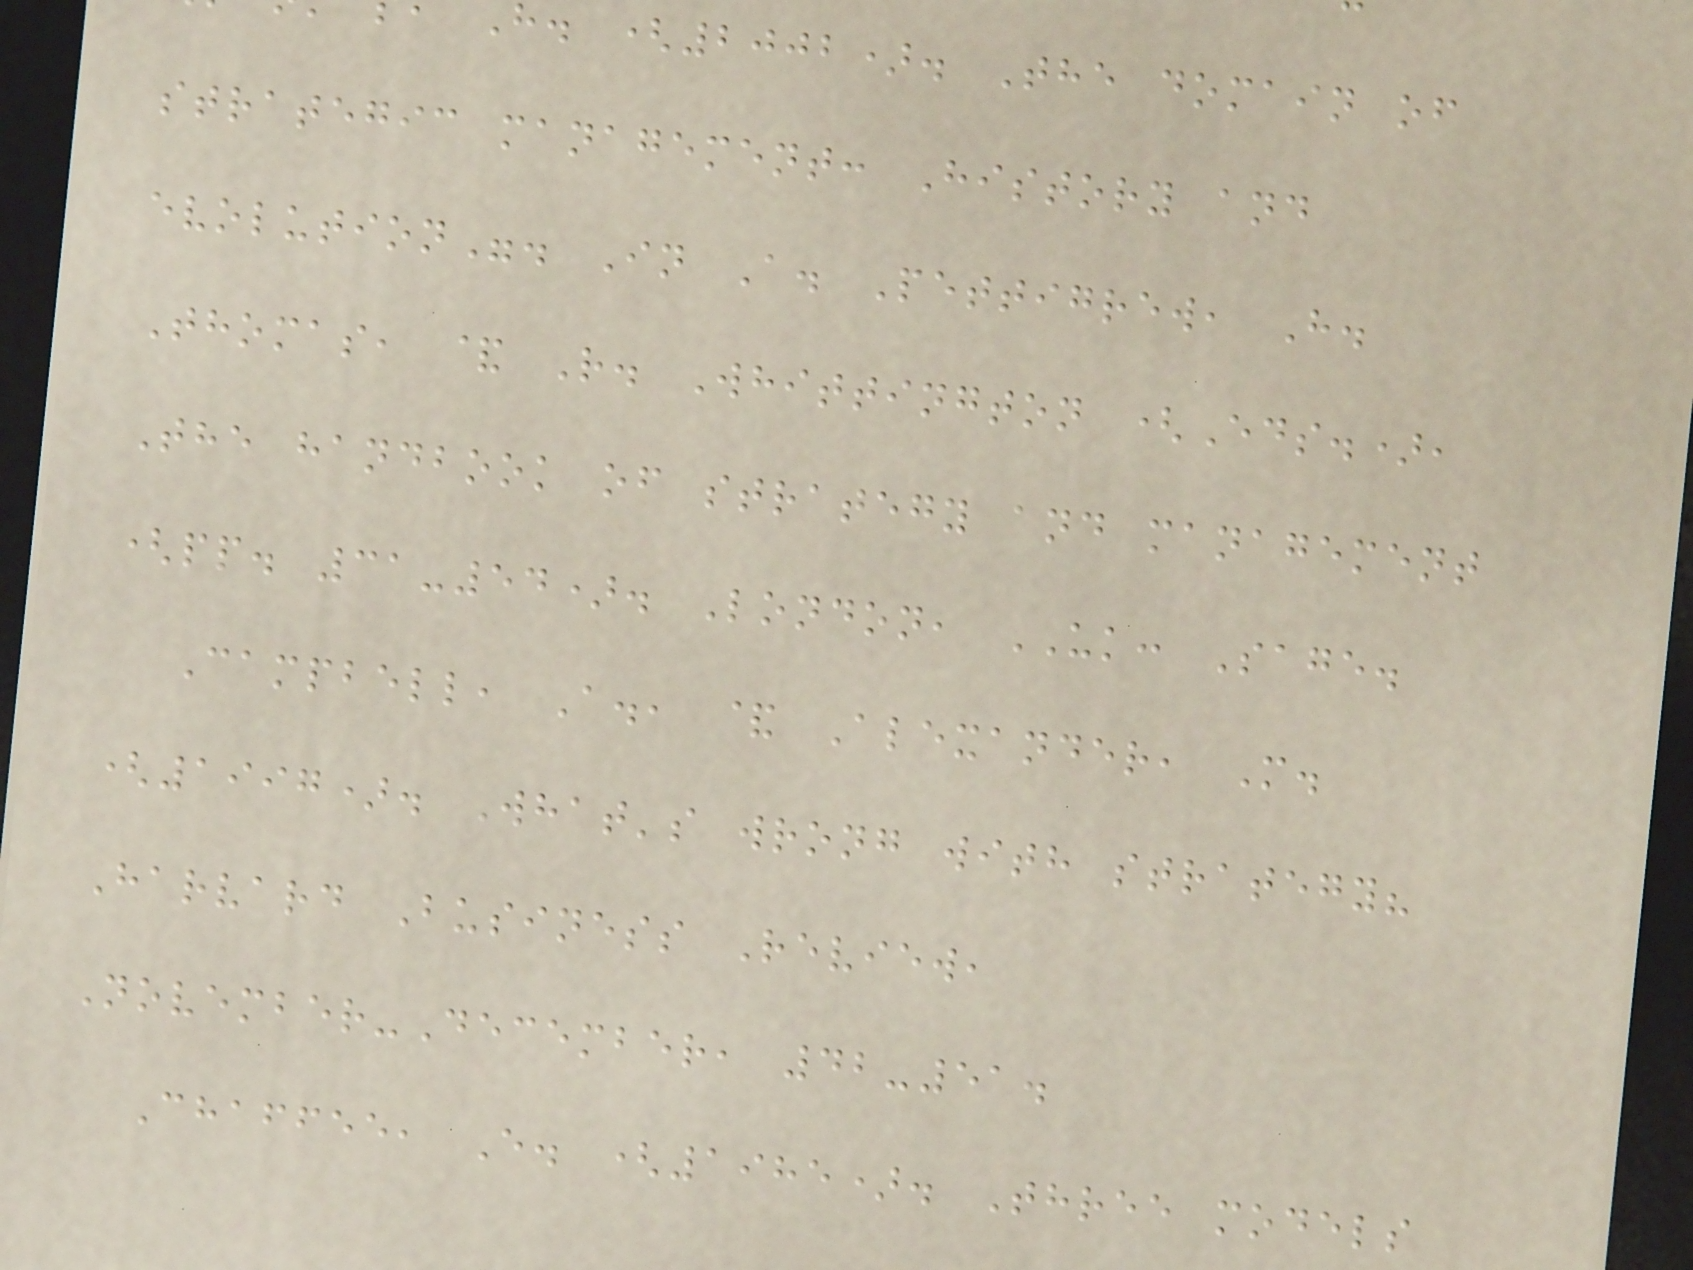h. (2002). The domain of
strategic management: History and
evolution". In A. Pettigrew, H.
Thomas, & R. Whittington (Eds.),
The handbook of strategy and management
(pp. 31-54). London, UK: Sage.
Campbell, A., & Alexander, M.
(1997). What's wrong with strategy?
Harvard Business Review,
November-December, 42-51.
Chaffee, E. (1985). Three models
